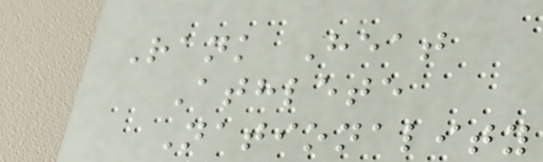Rank Heat
Athlete
Nationality
